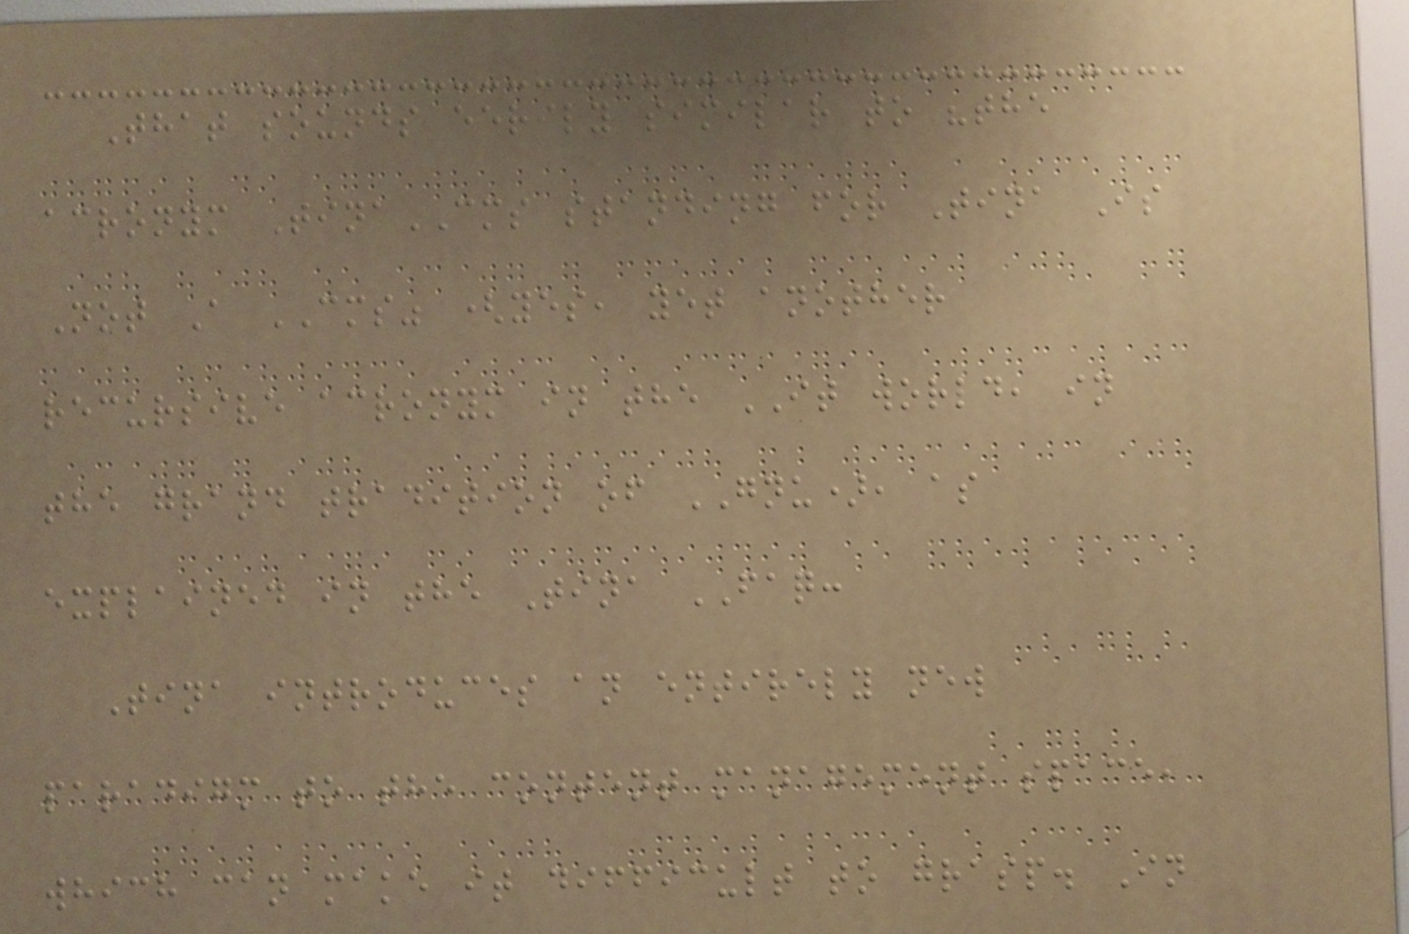That sounds eerily similar to "the
acronym TinaCMS standing for Tina Is
Not A CMS" (yes, yet another
recursive acronym in the IT world, in
the grand tradition of GNU), as
explained in the Tina FAQ:
Tina introduces an entirely new
paradigm to the content management space,
which can make it difficult to grasp. In
